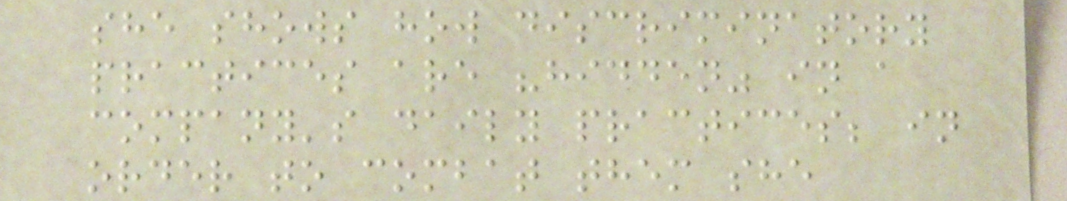she shows how discriminatory
practices are "hidden" in a
company's daily practices; in
order to combat them she
